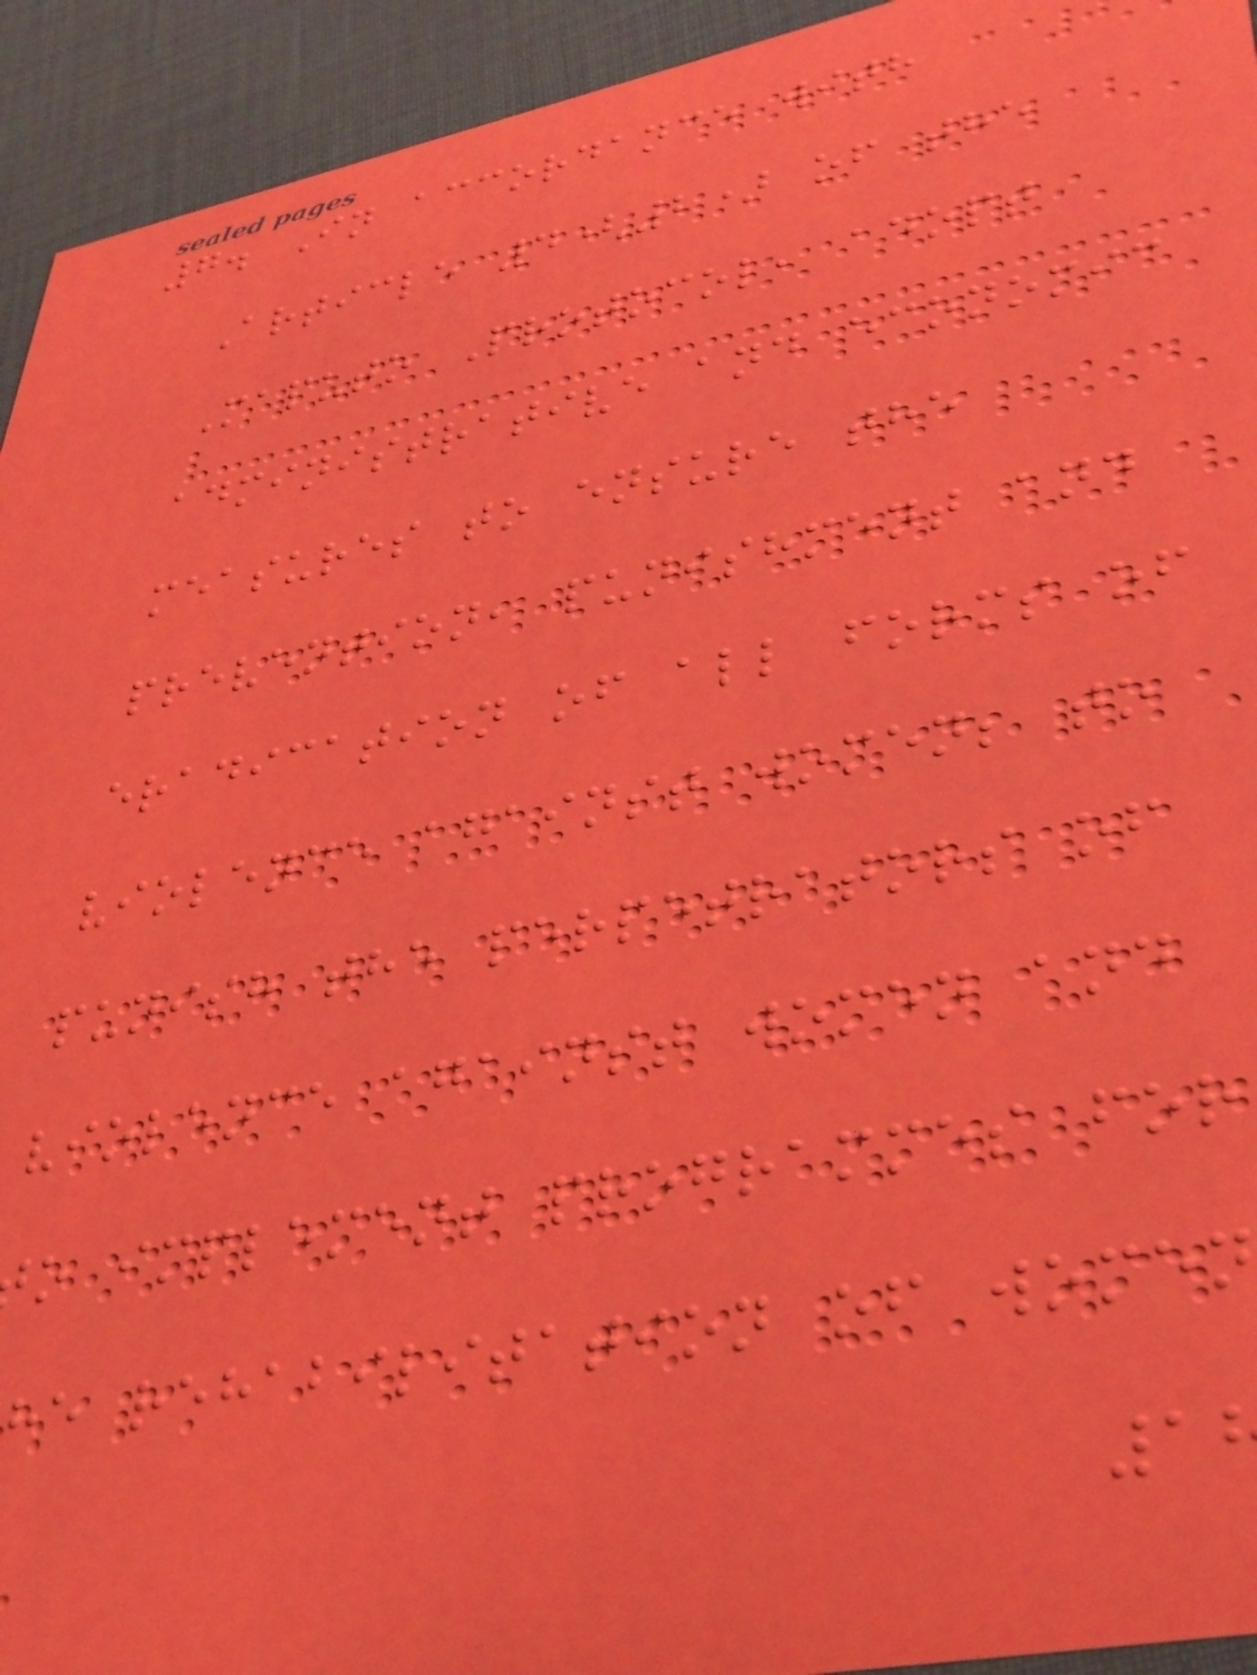7. In accordance with
Article 4(2) of the
Maputo Protocol, adopt
administrative and economic
measures to ensure the
prevention, punishment and
eradication of all forms of
violence against women; to
punish the perpetrators of
violence against women and
o implement programmes for
he rehabilitation of women
